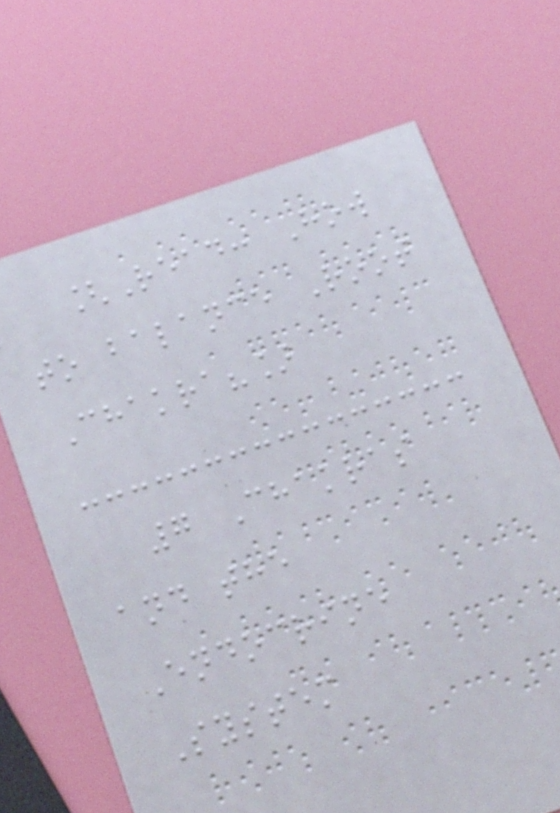[Read: How
to balance Root
Chakra?]
7 Chakras
and the
Endocrine
System
